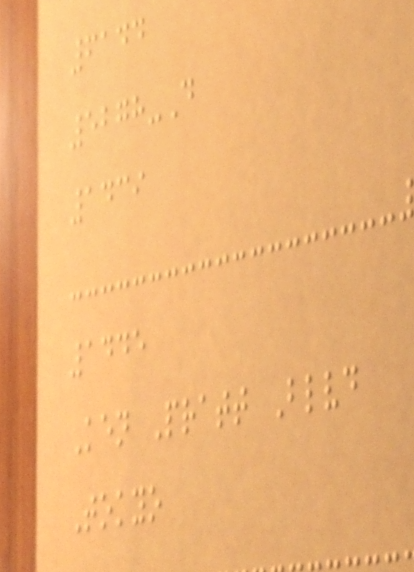6144
5278-D
1439
1445
Ken Pratt Blvd
Tokyo
